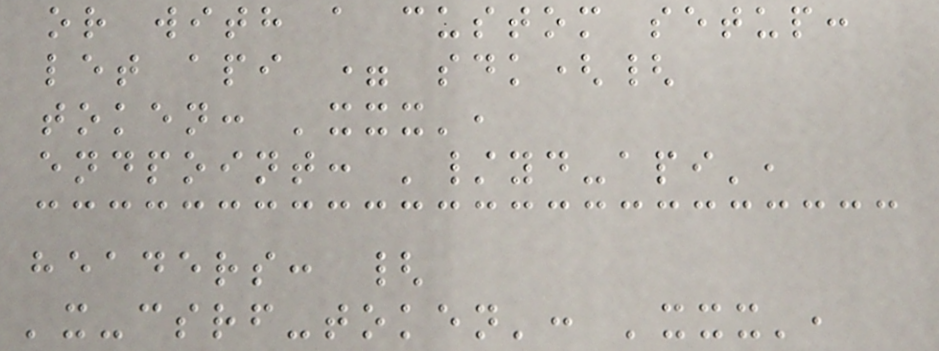or with a custom setup:
let api = sdk({
token: 'xxx',
endpoint: '/yd-api',
headers: {
'x-csrf-token': 'xxx',
